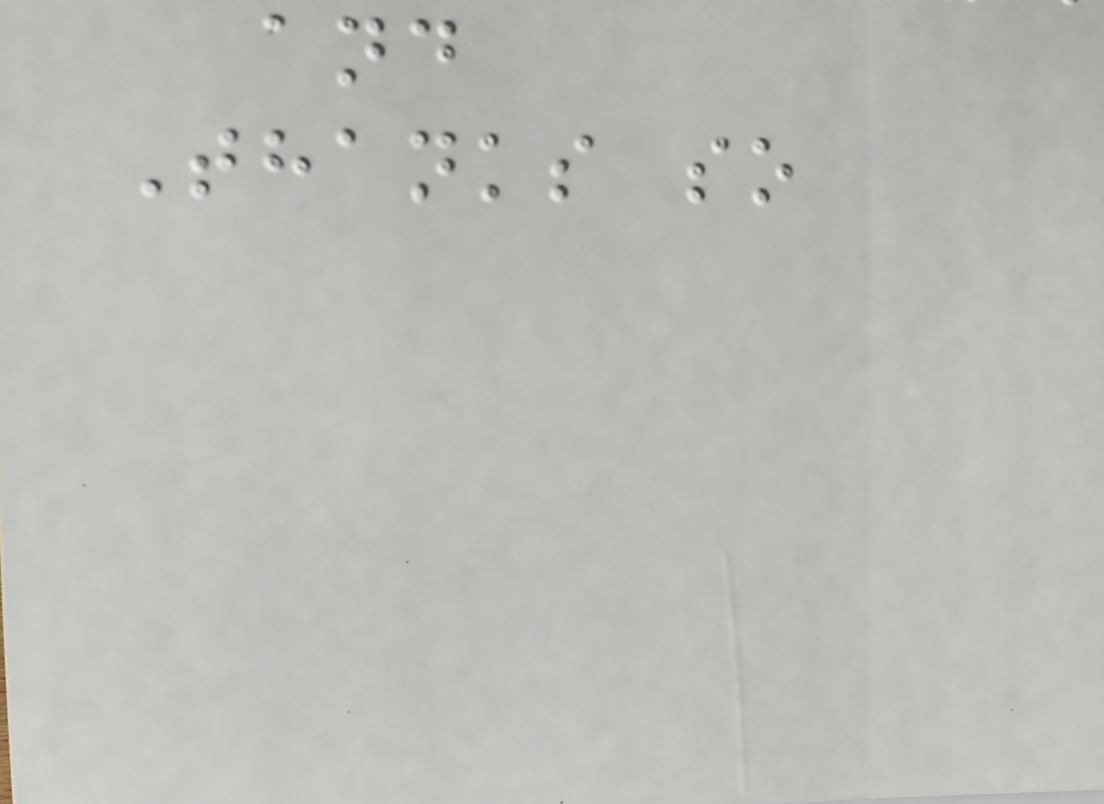and
Thanks so
